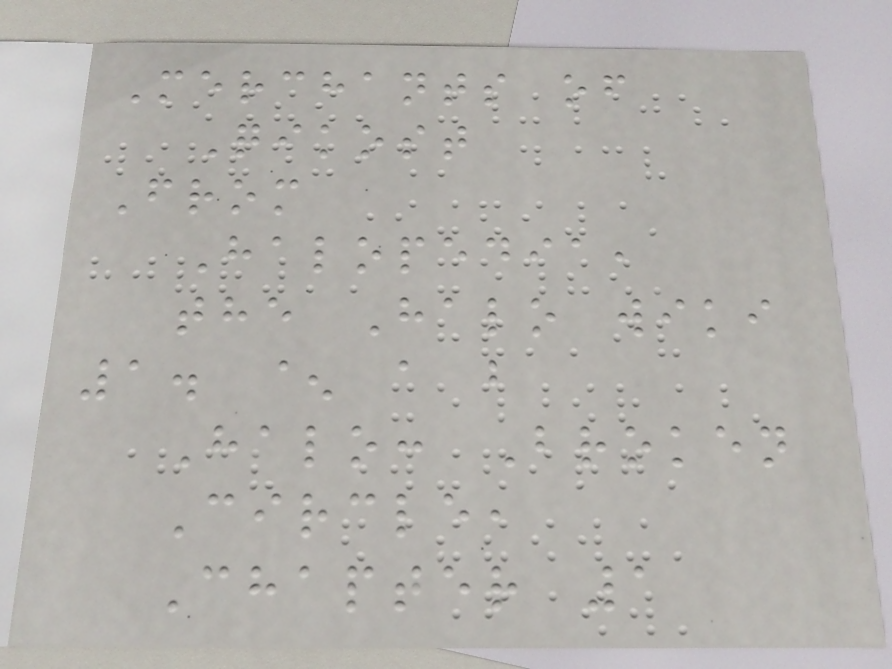Merchants of
Qikost
From
Halopedia,
the Halo wiki
1. ^ a b
Halo: Broken
Circle,
Chapter 1
